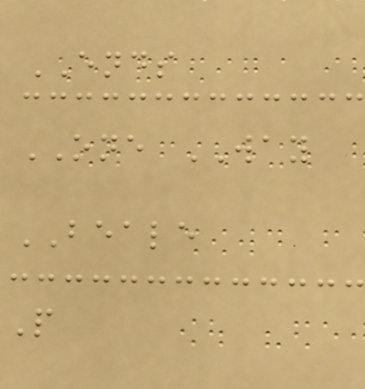ENDS
ONE WAY
BEALE
P
